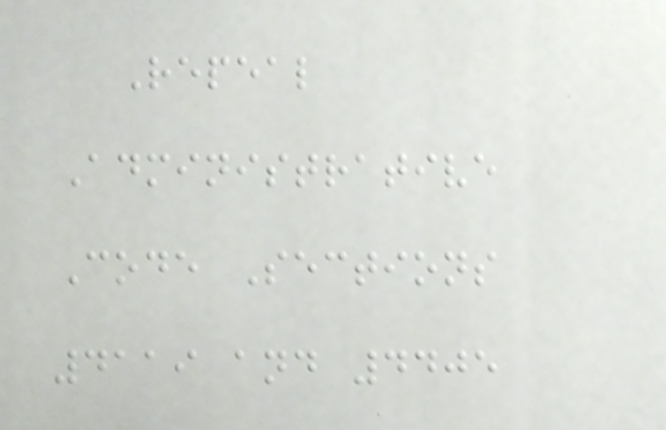Repeal
Administrative
Code Sections
4119 and 4405
